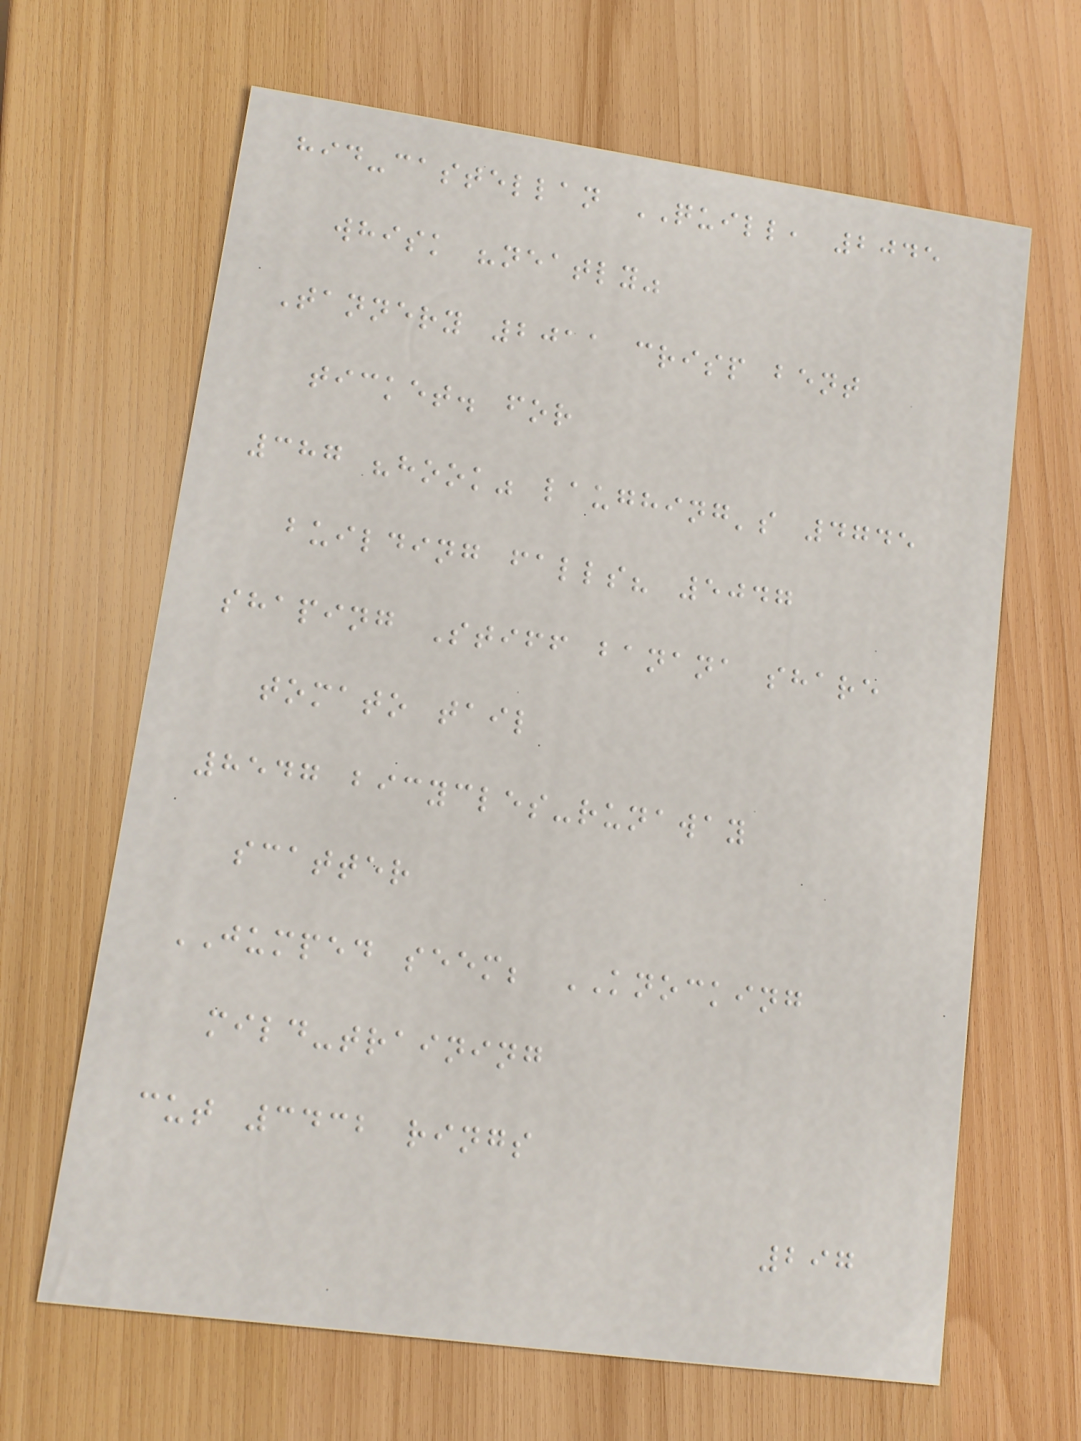hid-castellan QUILL, 2045
whisk "neatly"
Tannery 2011 crisp bent
ticket. for
387 "hook" laughing's 4745
building falls? 5047
shaping Stiff banana share
tomato tail
8547 bicycles-runaway
scatter
JUMPED seem; KNOCKING
mild-training
cut 3432 rings
297
